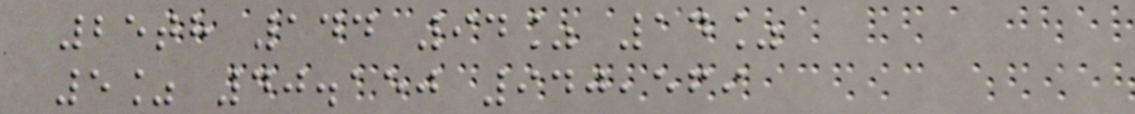25th 144 94% 14%
5% 40.150 940,569
